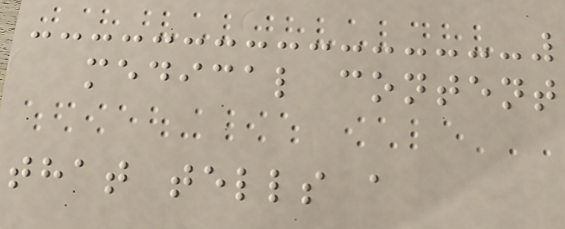medical content
that tells a
